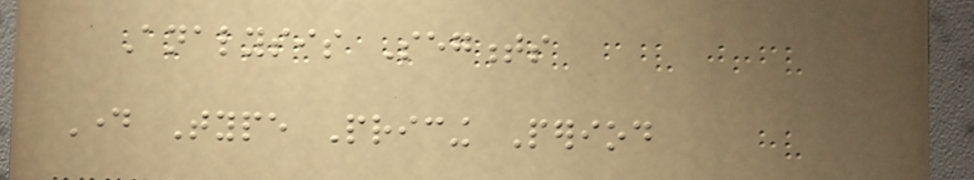Analysis Segments
Day Type Pricing Period
